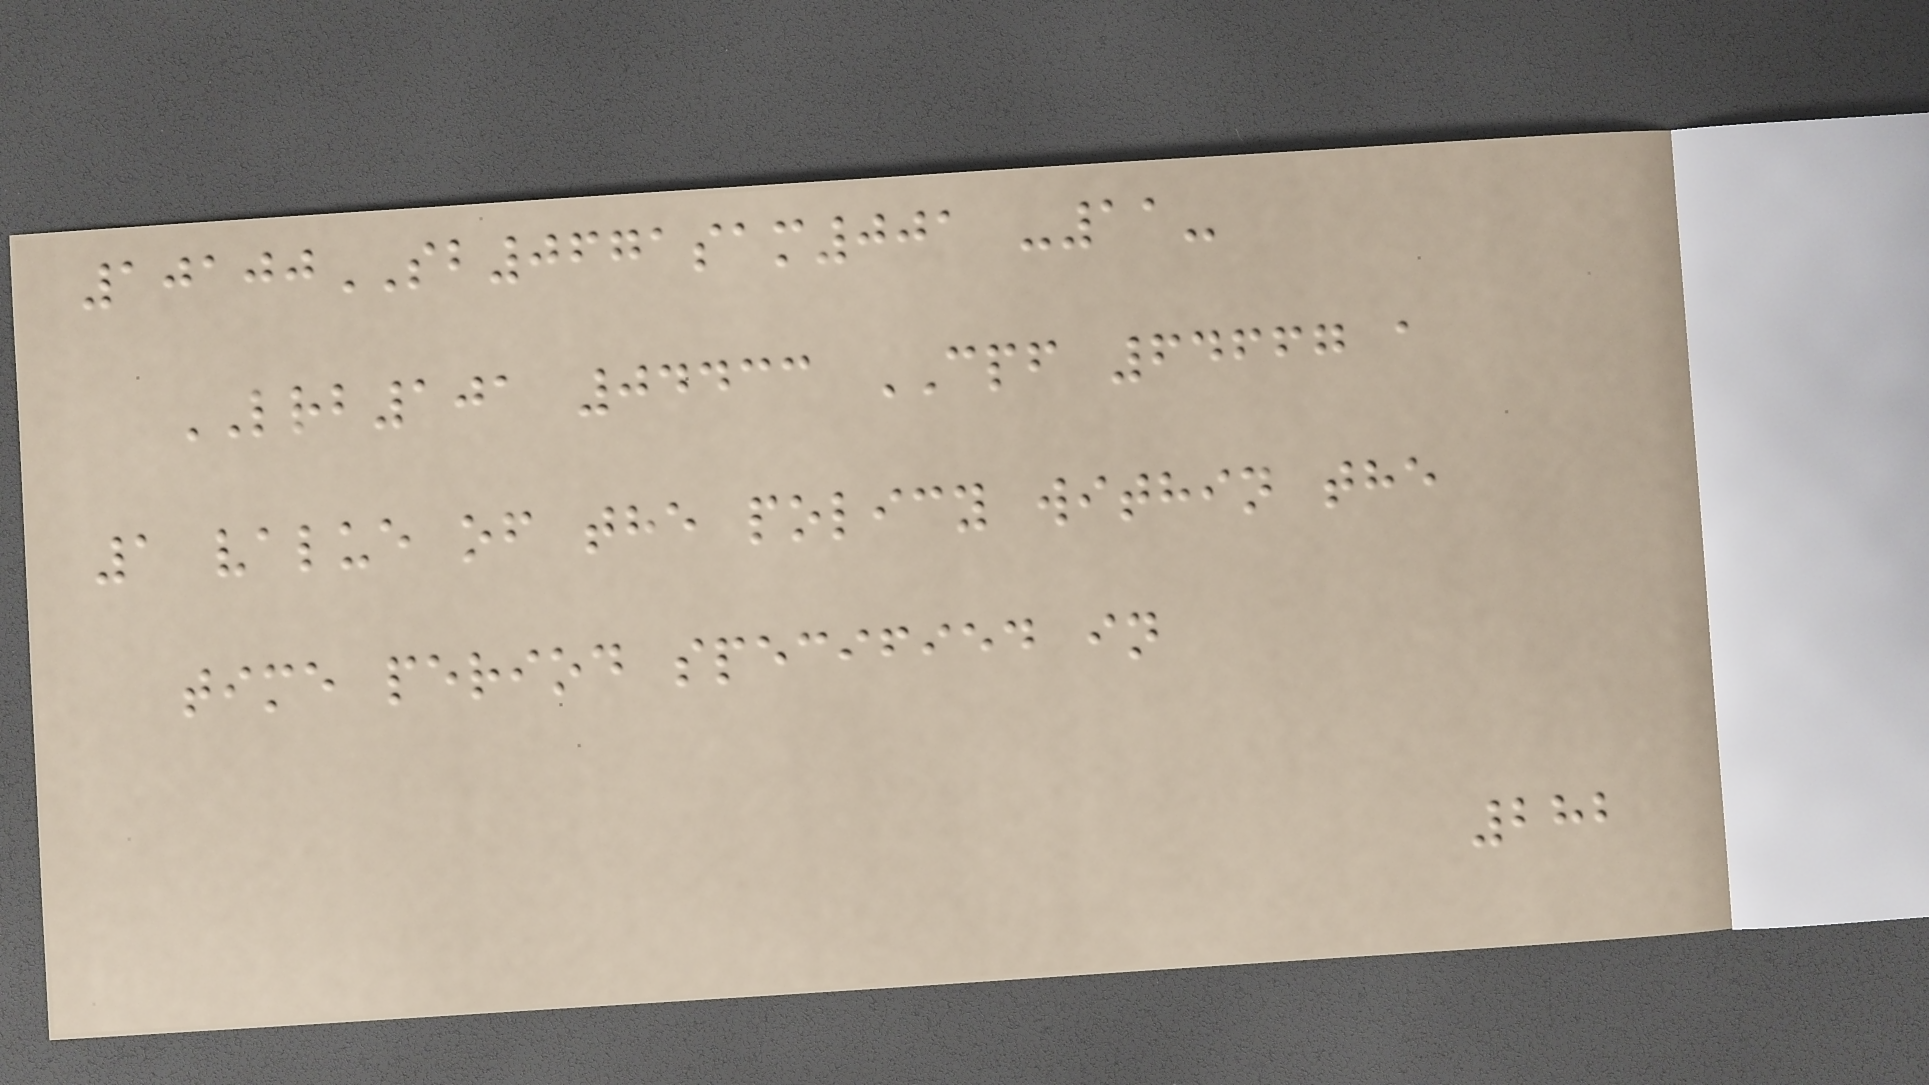10100SB0671sam001 -11-
LRB101 04433 CPF 64667 a
1 value of the policy within the
time period specified in
282
